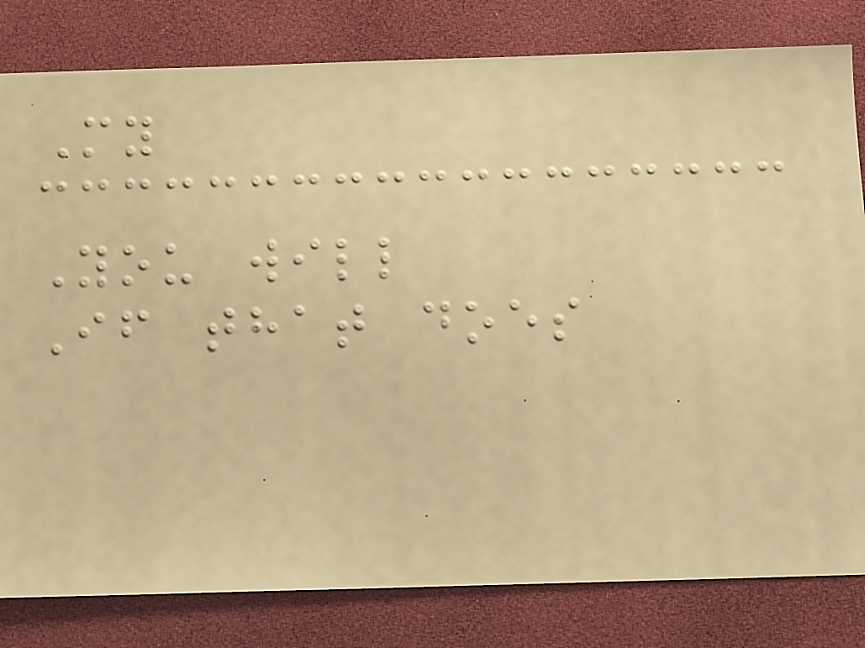My
You will
If that does
